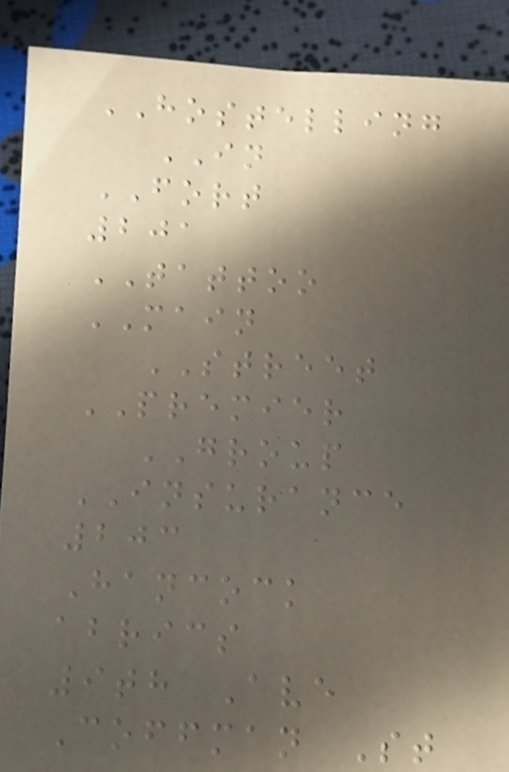HOSTELLING
IN
FORT
201
TATTOO
MAIN
STREET
PREMIER
GROUP
INSURANCE
203
Hancock
abrics
9th Ave
Coffman St
